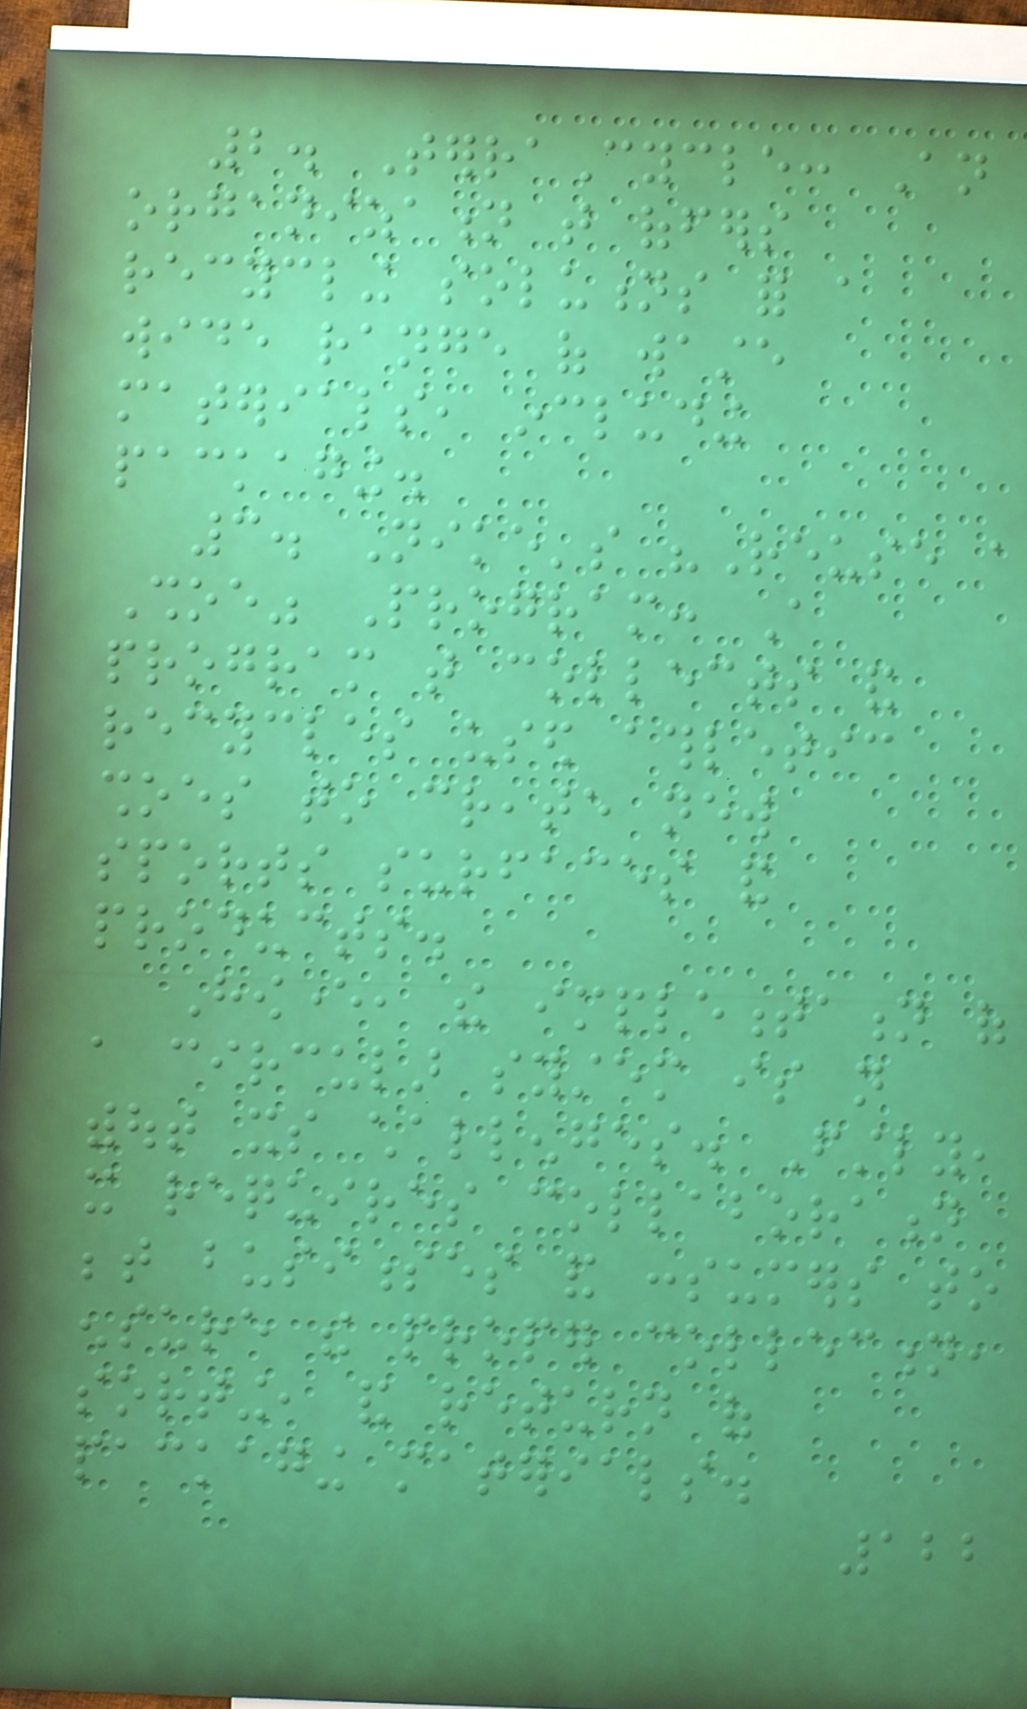2. TerraCycle: An
organization that offers
recycling solutions for a
wide range of waste
materials, including
packaging.
3. Nike's "Reuse a
Shoe" Program: A
program that collects and
recycles used athletic
shoes to create new
sports surfaces and
products.
However, the implementation of
a circular system is not
without its challenges. Firstly,
it requires collaboration
between businesses and consumers to
ensure the proper collection,
sorting, and return of
packaging materials.
122
